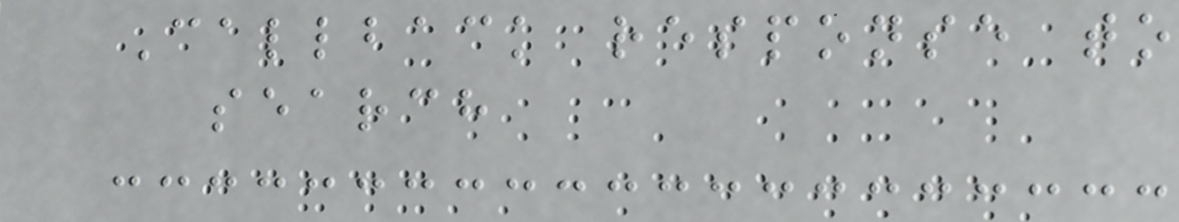Callback response to
search
